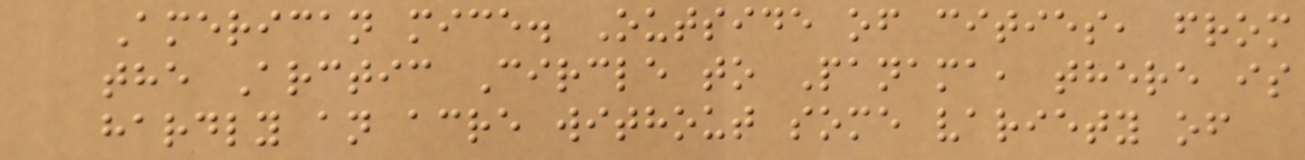American mice. Outside of cities, from
the Arctic Circle to Panama, there is
hardly an acre without some variety of
